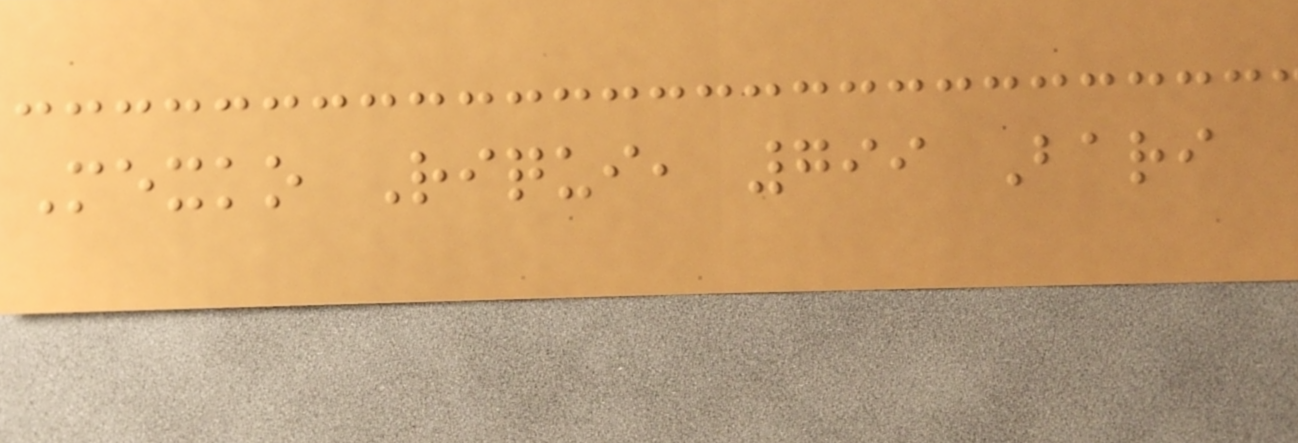Mexko Riqui, 799 Bari
